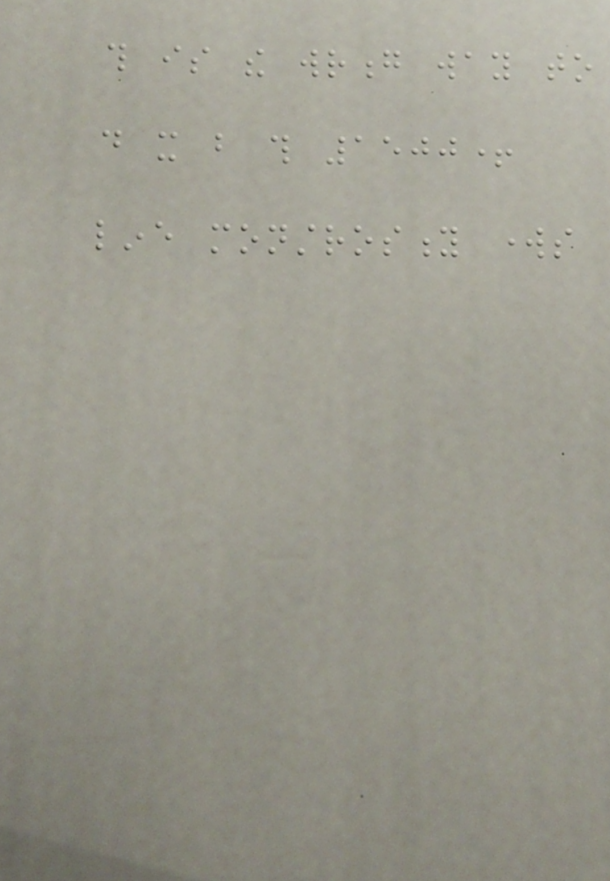this is the wrong way to
do it but this 1500+
line monstrosity works
